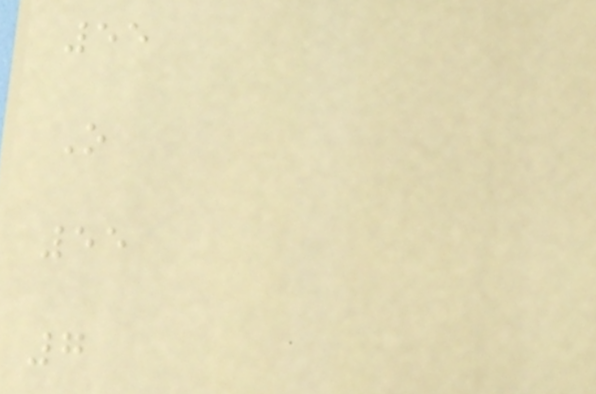55
O
55
7
